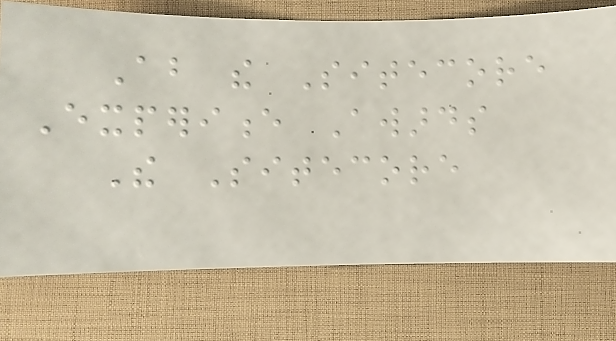About the Sitecore
Experience Awards
The Sitecore
